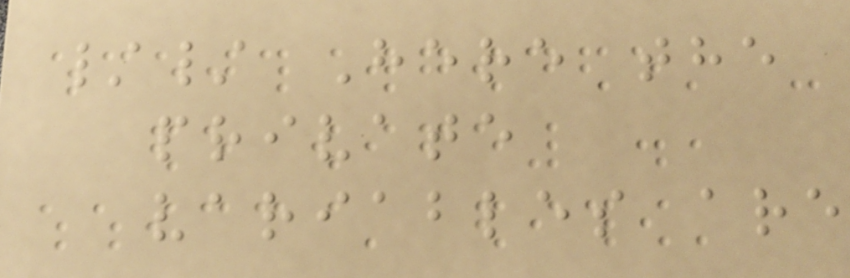// Here the
private
variables are
